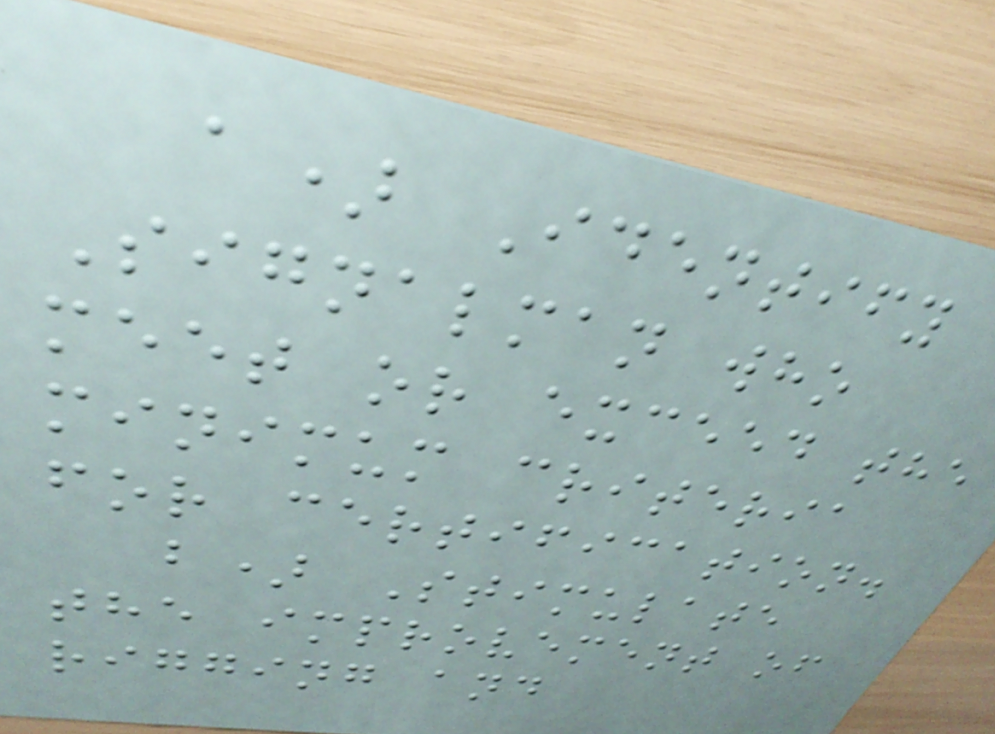a) Identify
Signalman who
meet or exceed the
minimum criteria
for certification.
b) Stimulate
the improvement of
rigging and
